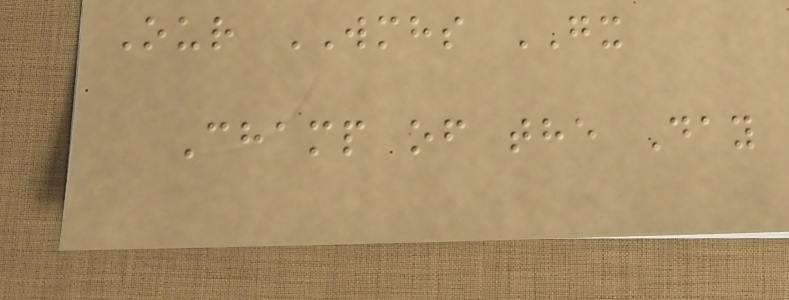Our WMHS GX
Champ of the Day
